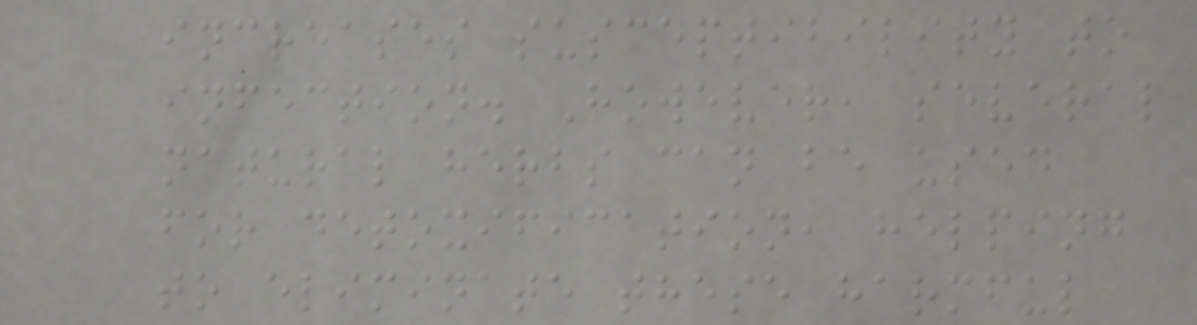increases susceptibility to
infection. However, several
natural herbs can be used
for detoxification, helping
to eliminate these harmful
